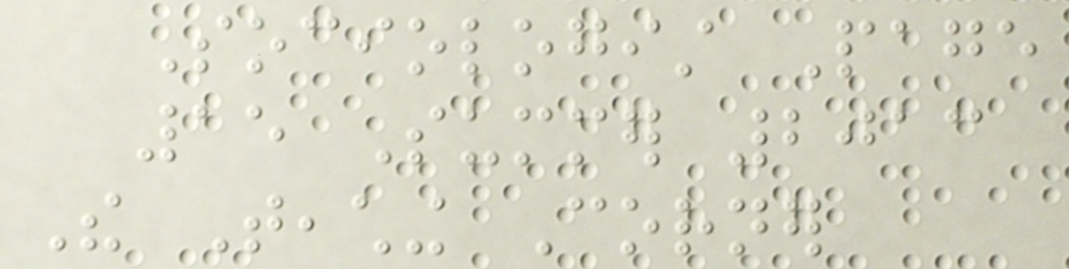Sociologist Page
15 Summer 2013
The Teaching Corner
